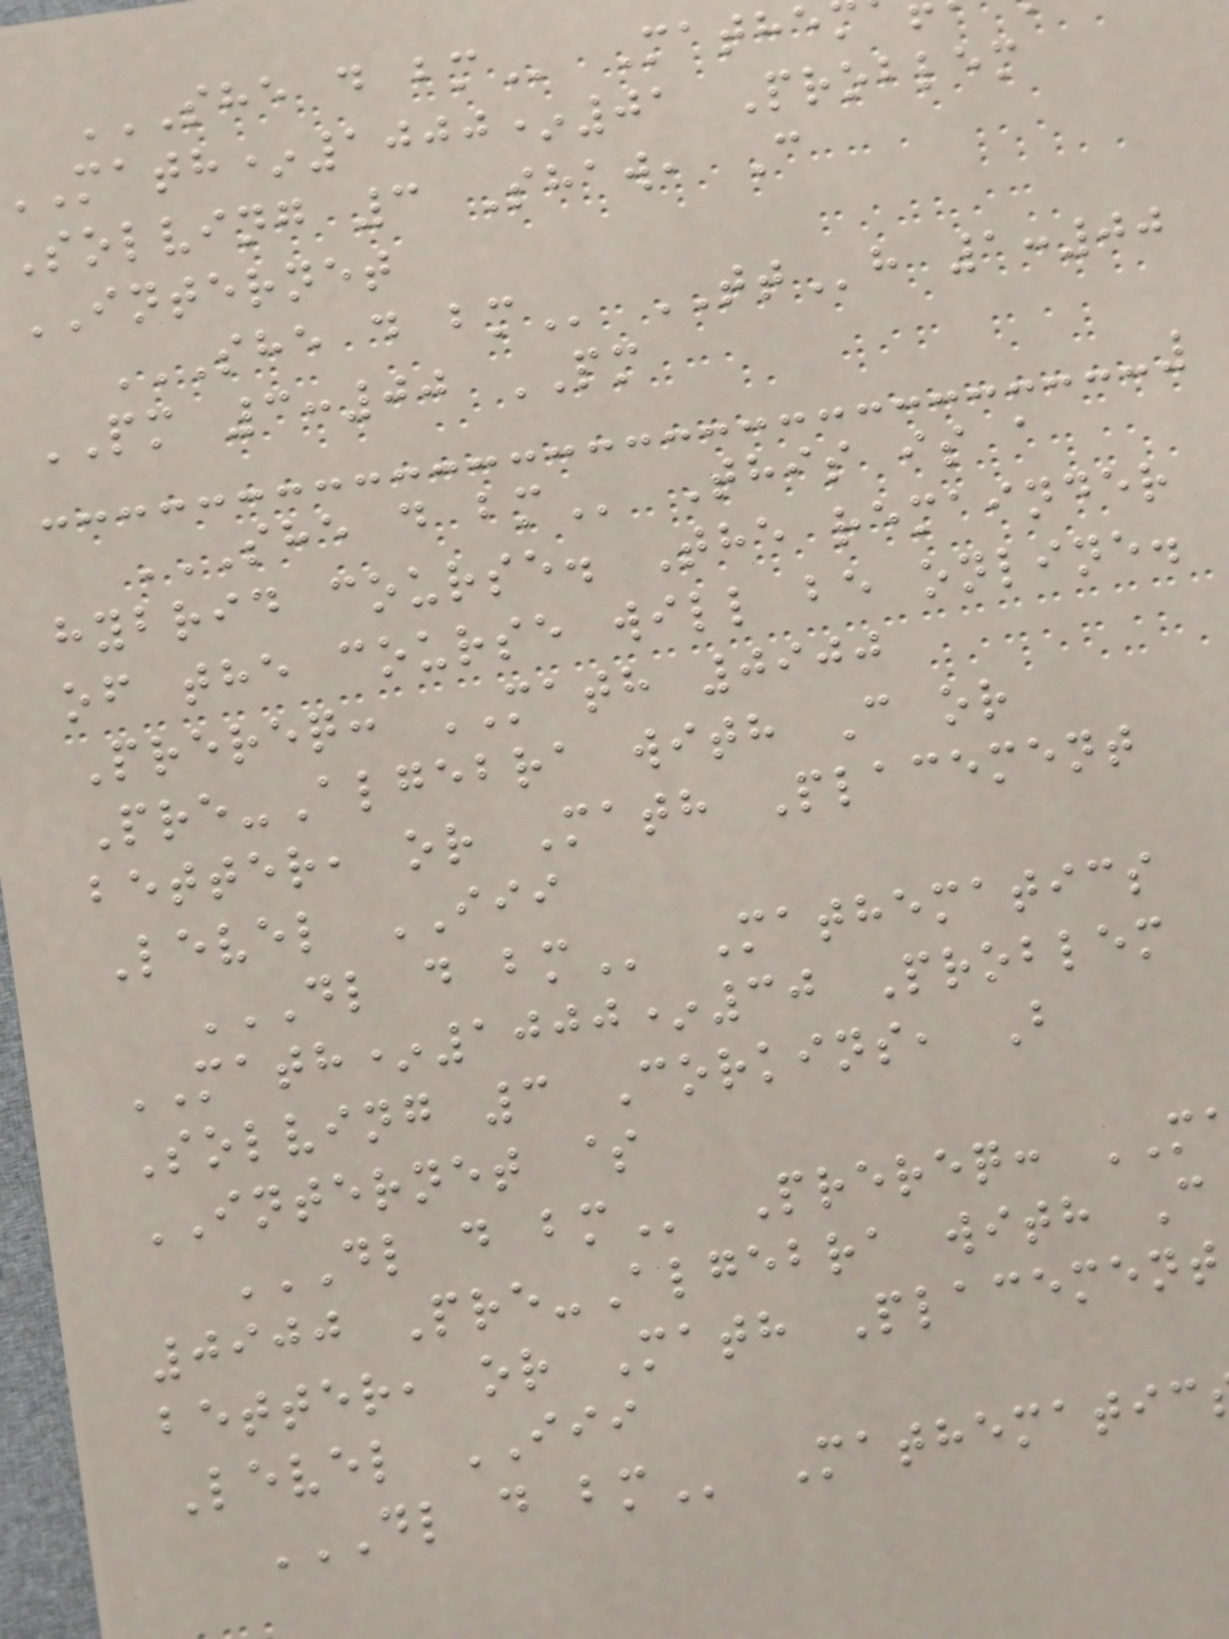SHE D BM Mathe
math*1000*01 Problem
Solving 3 Shaw, C
INTERNET
SHE D BM TTh 1:00
PM 3:00 PM
SHE D BM This is a
hybrid course. The remainder
of the course will be online.
Prereq: MATH 0900
Pre-Algebra with C or
better, or Math Placement
Level III
DL D BM Mathematics
MATH*1000*30 Problem
Solving 3 Corkins, B
INTERNET $
DL D BM Prereq:
0900 Pre-Algebra with C
better, or Math Placement
Level III
DL D BM Mathematic
